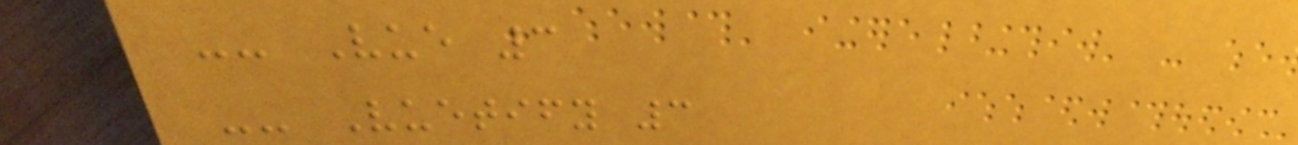-- Vue 3
-- Vuetify 3
